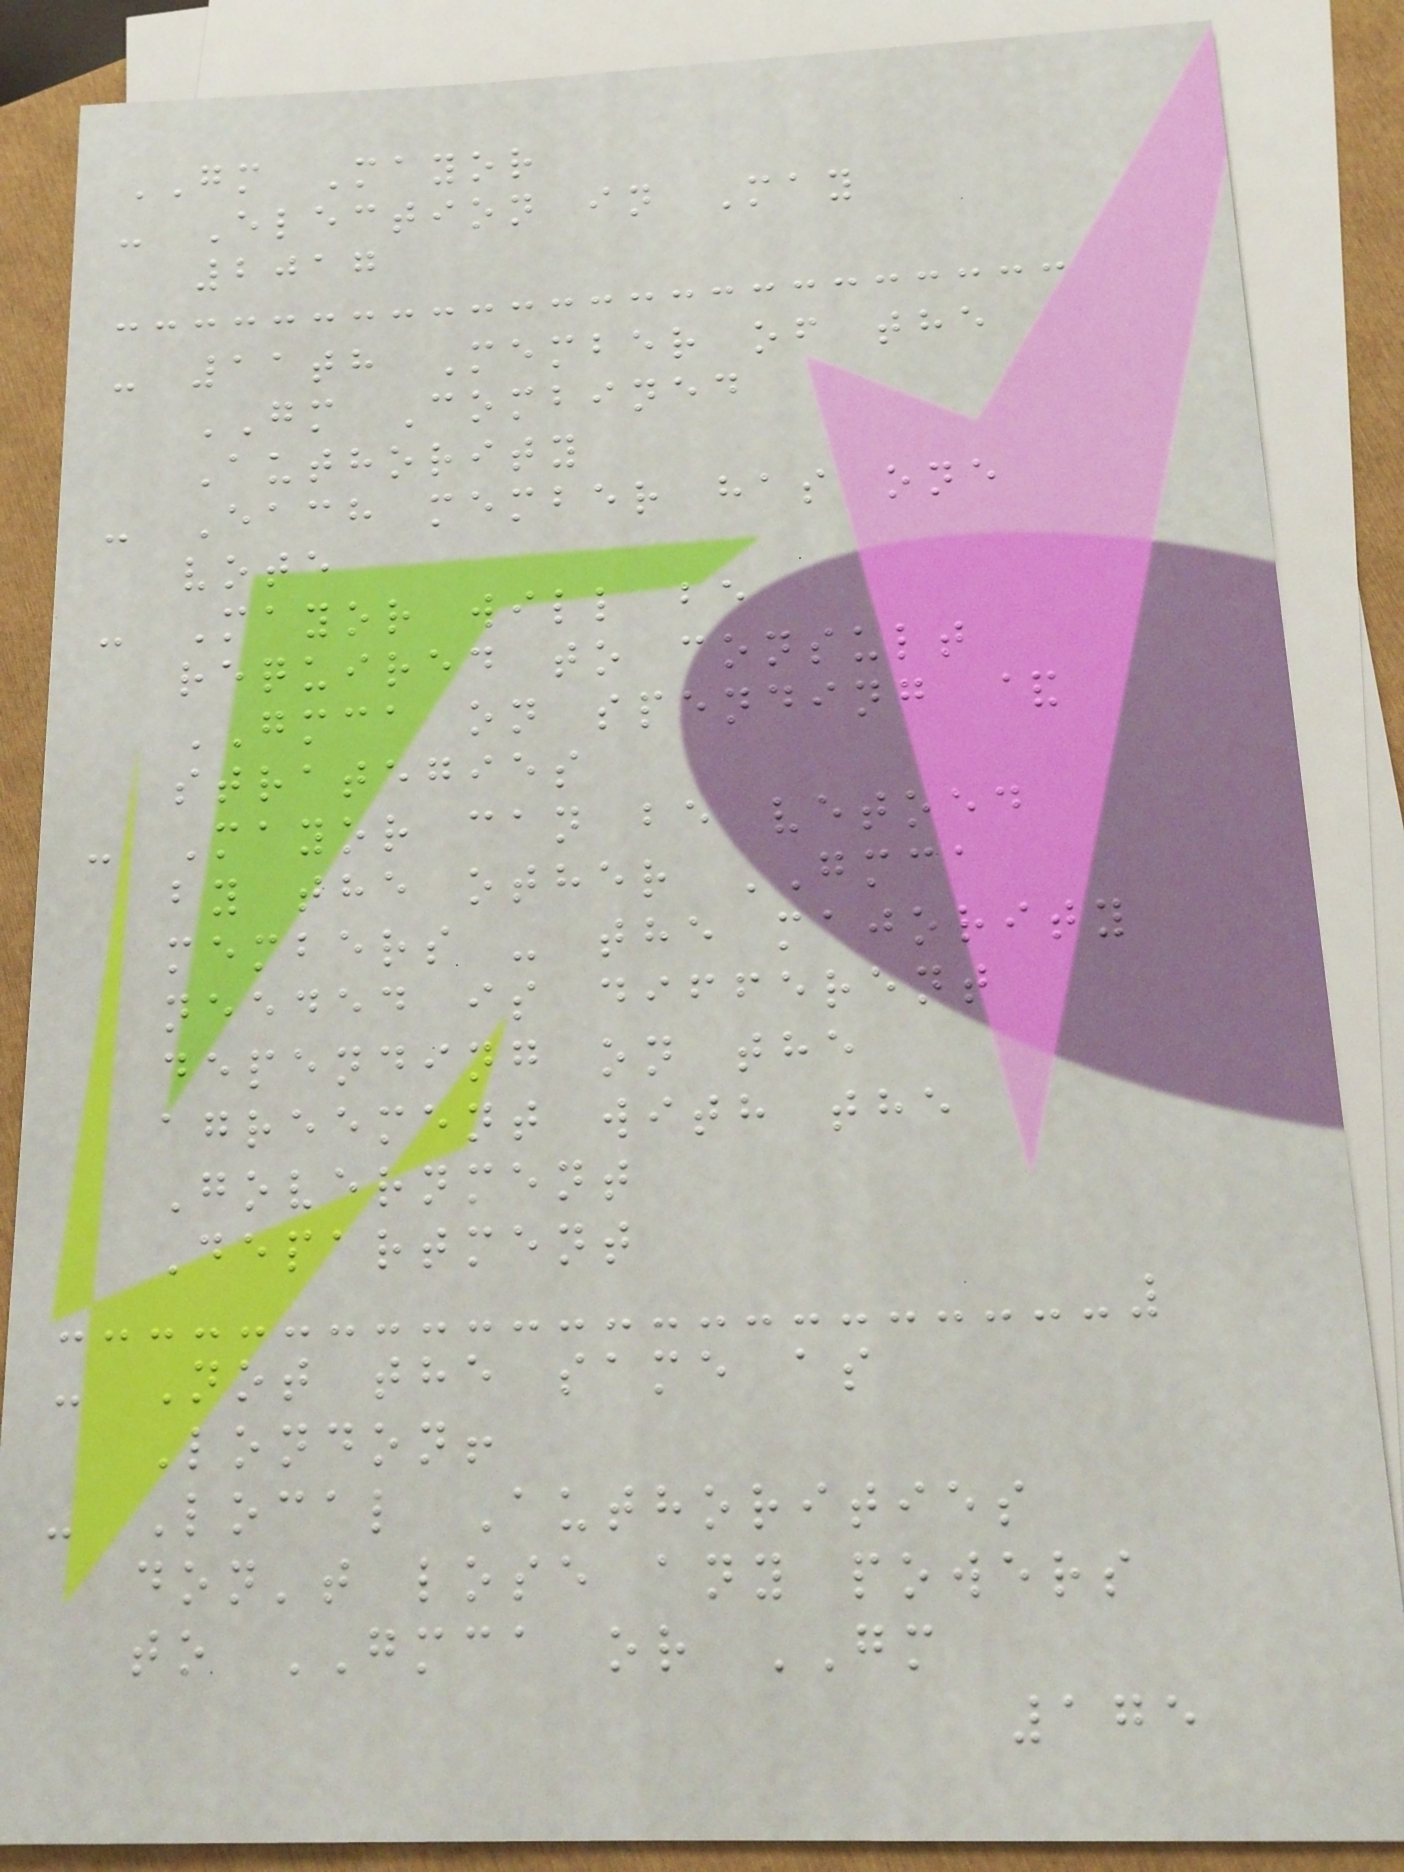GM Mayor
- Election in May
2017
- 11th Member of the
GM Combined
Authority
- Each member has one
vote
- Mayor will be
required to consult
GMCA on spending &
strategies
- Mayor can be vetoed
by the other GMCA
members - the majority
needed is different
depending on the
agreement with the
Government
Department
- Not the same as
London!
- Local Authorities
don't lose any powers
to GMCA or GM
175
